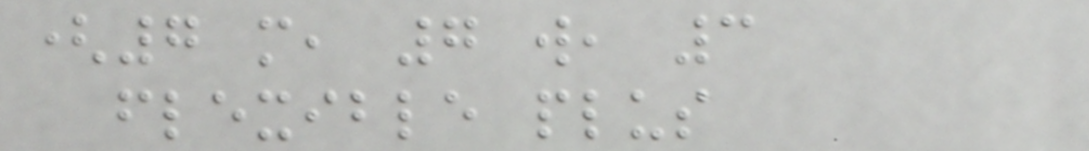(7 m, 7 w, 3
flexible plus
